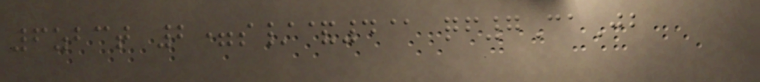6zbct 2=s/&4@ qf7CaJb
